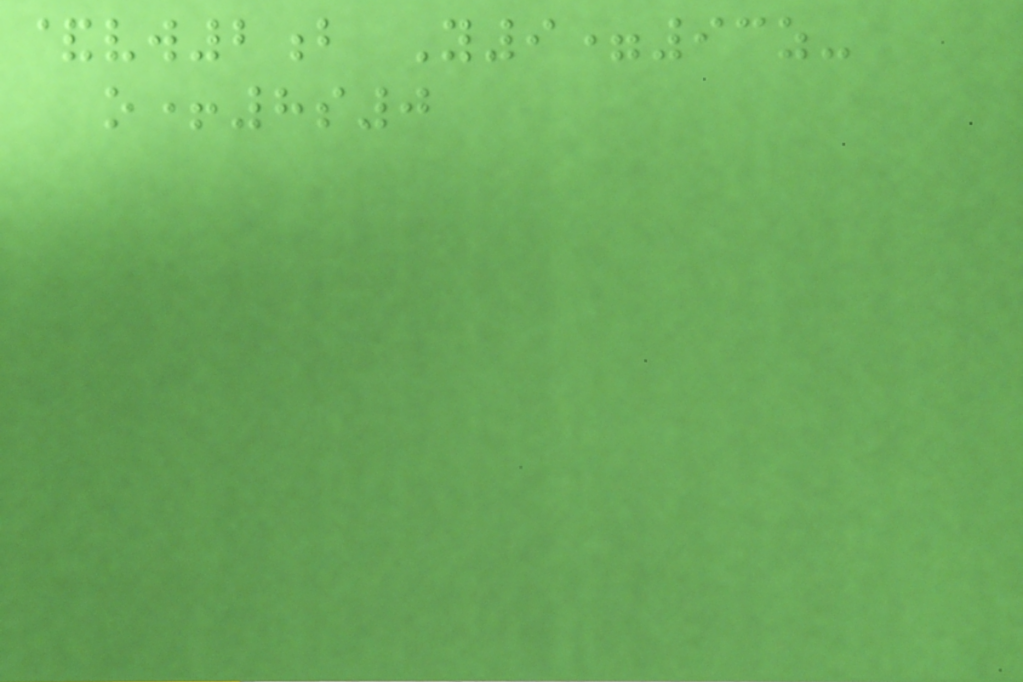&vw2b Y9=93z-
o+8s0
